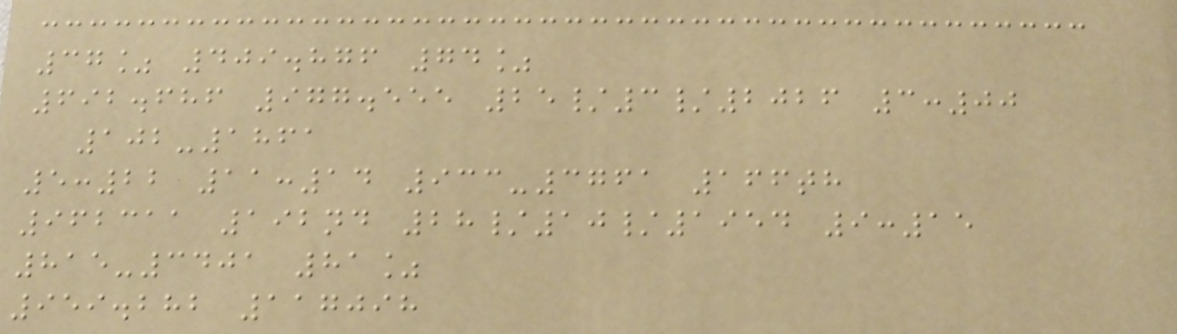37% 409.876 74%
692.686 977.555 25/3/2026 3:00
102-1861
5:22 11:14 933-3761 166th
962311 192nd 28/10/1954 9:15
815-3401 81%
959.282 117098
